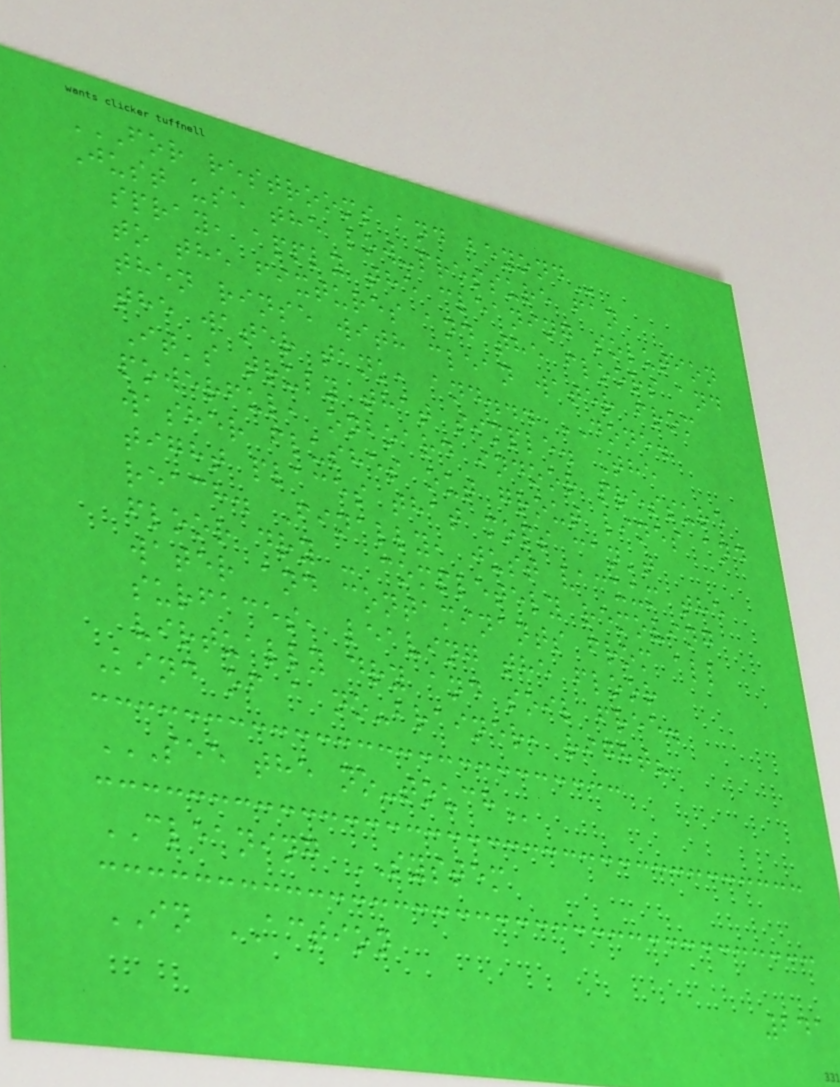FOR RESTROOMS AND BEYOND
Just use the low-pressure fan
spray, apply the cleaning solution
to the fixtures and the floors and
then rinse with clean water from
the water tank, and... DONE.
It's truly that simple. The
powerful, onboard indoor pressure
washer flushes out grout lines and
tight places that mops can't
reach. Finally, just vacuum the
floor dry - completely removing
water and contaminants from all
surfaces, leaving the floor
virtually dry and soil free.
Kind of a no-brainer, right?
SEE THE NO-TOUCH
CLEANING SYSTEM
IN ACTION
241
